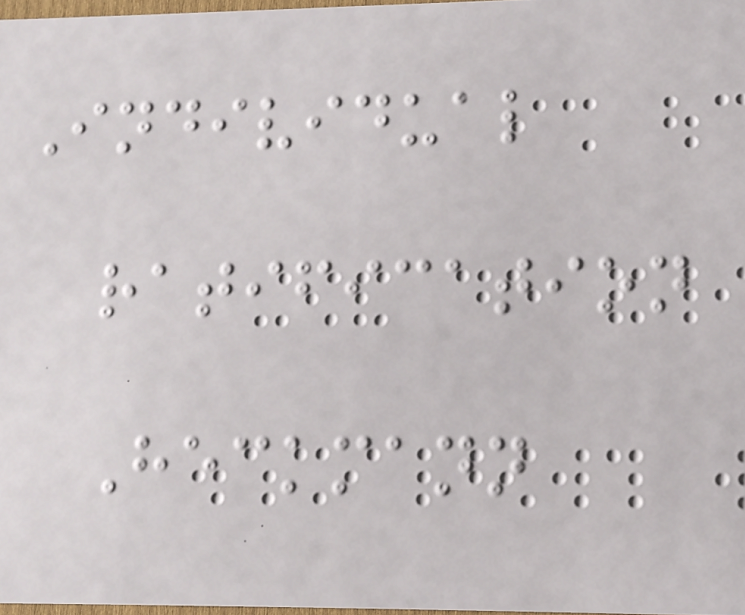Individual
ratification
Heckmann
